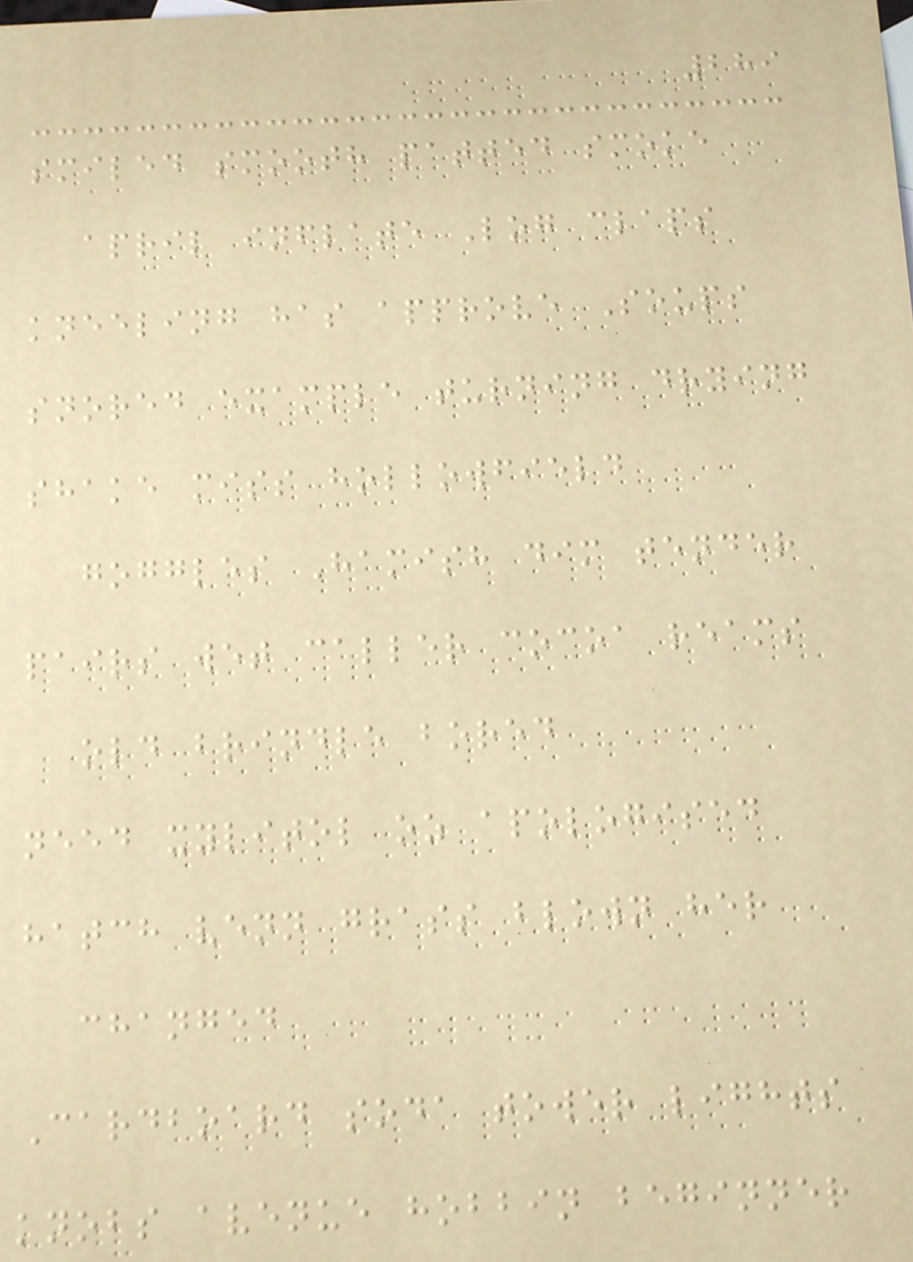289
smiled smooth patted smoke
april inflate Log claps
kneeling has approve Soups
snored example turning drying
shake miss hollowfield
goggles Hamish dim tender
pairs wet caller cocoa reams
old brindle bored
need xylitol oz apologised
hatch venn grass blown her
changed
Cardboard soda tower lights
knobs avenue hobbin beginner
